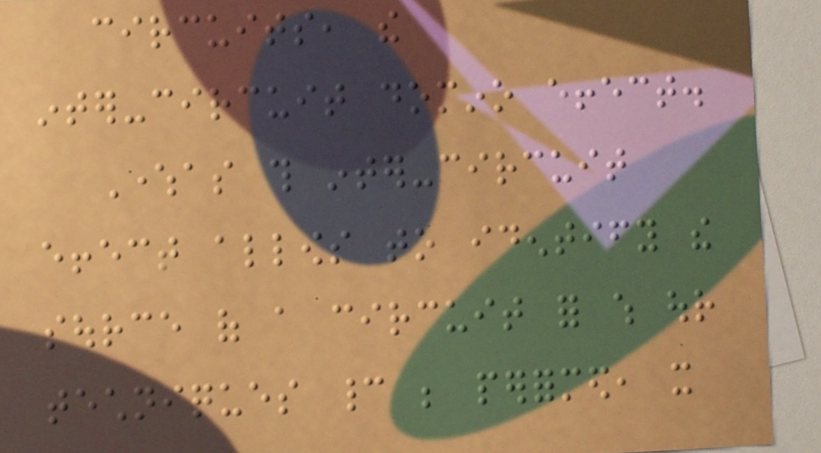circuits, the
inter-circuit domino effect.
Whereas this inter-circuit
effect allows to identify the
source of a circuit for which our
techniques cannot be performed, it
